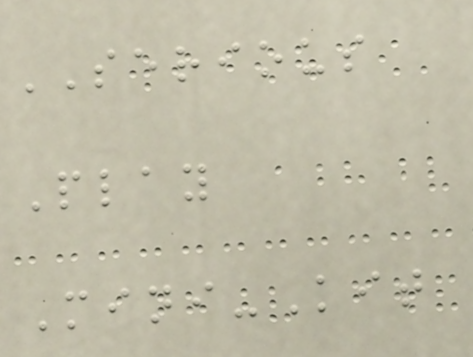SERIOUS
Play
Mini-Kit
